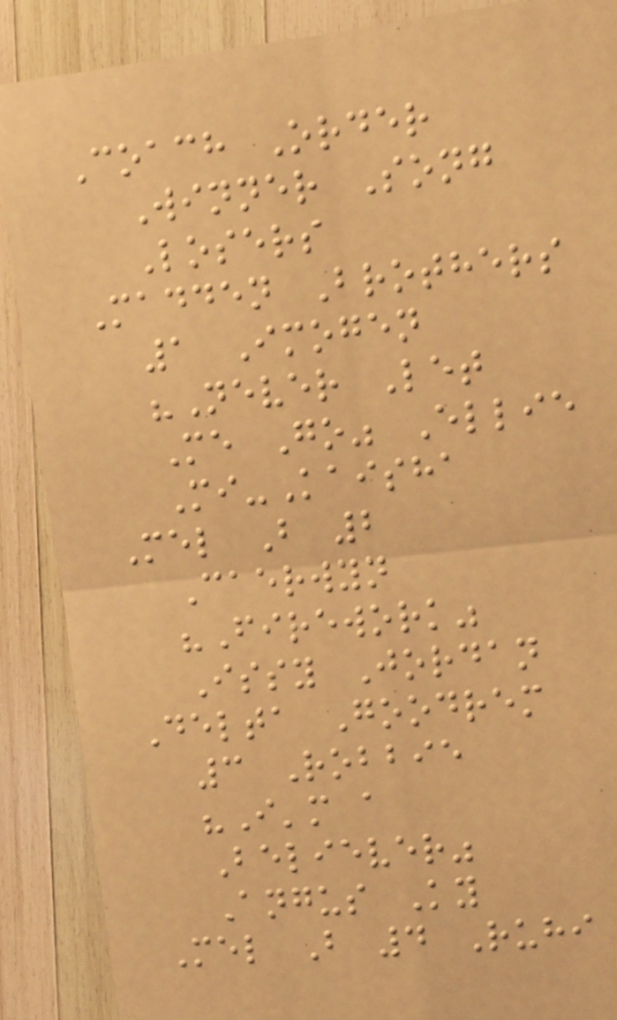Coach Order
Winner Song
Losers
Madden Brothers
1 Imogen
"Never Let
Me Go" Ellie
Mi-Kaisha
Mel B 2
Caerwyn
"Firework"
Issy Jordan
Delta Goodrem
3 Robbie
"I'm a
Believer"
Angus Ky
Mel B 4 Ruhi
